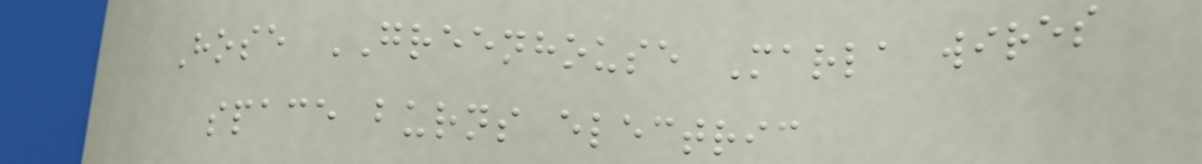Hose GREENHOUSE Marla wires
space burns electric
